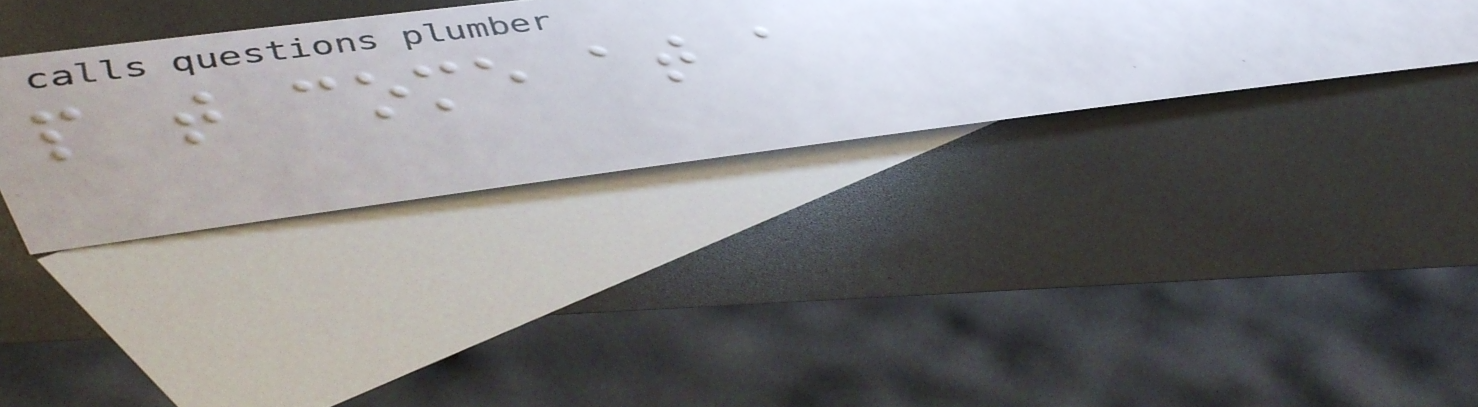people that come at a
